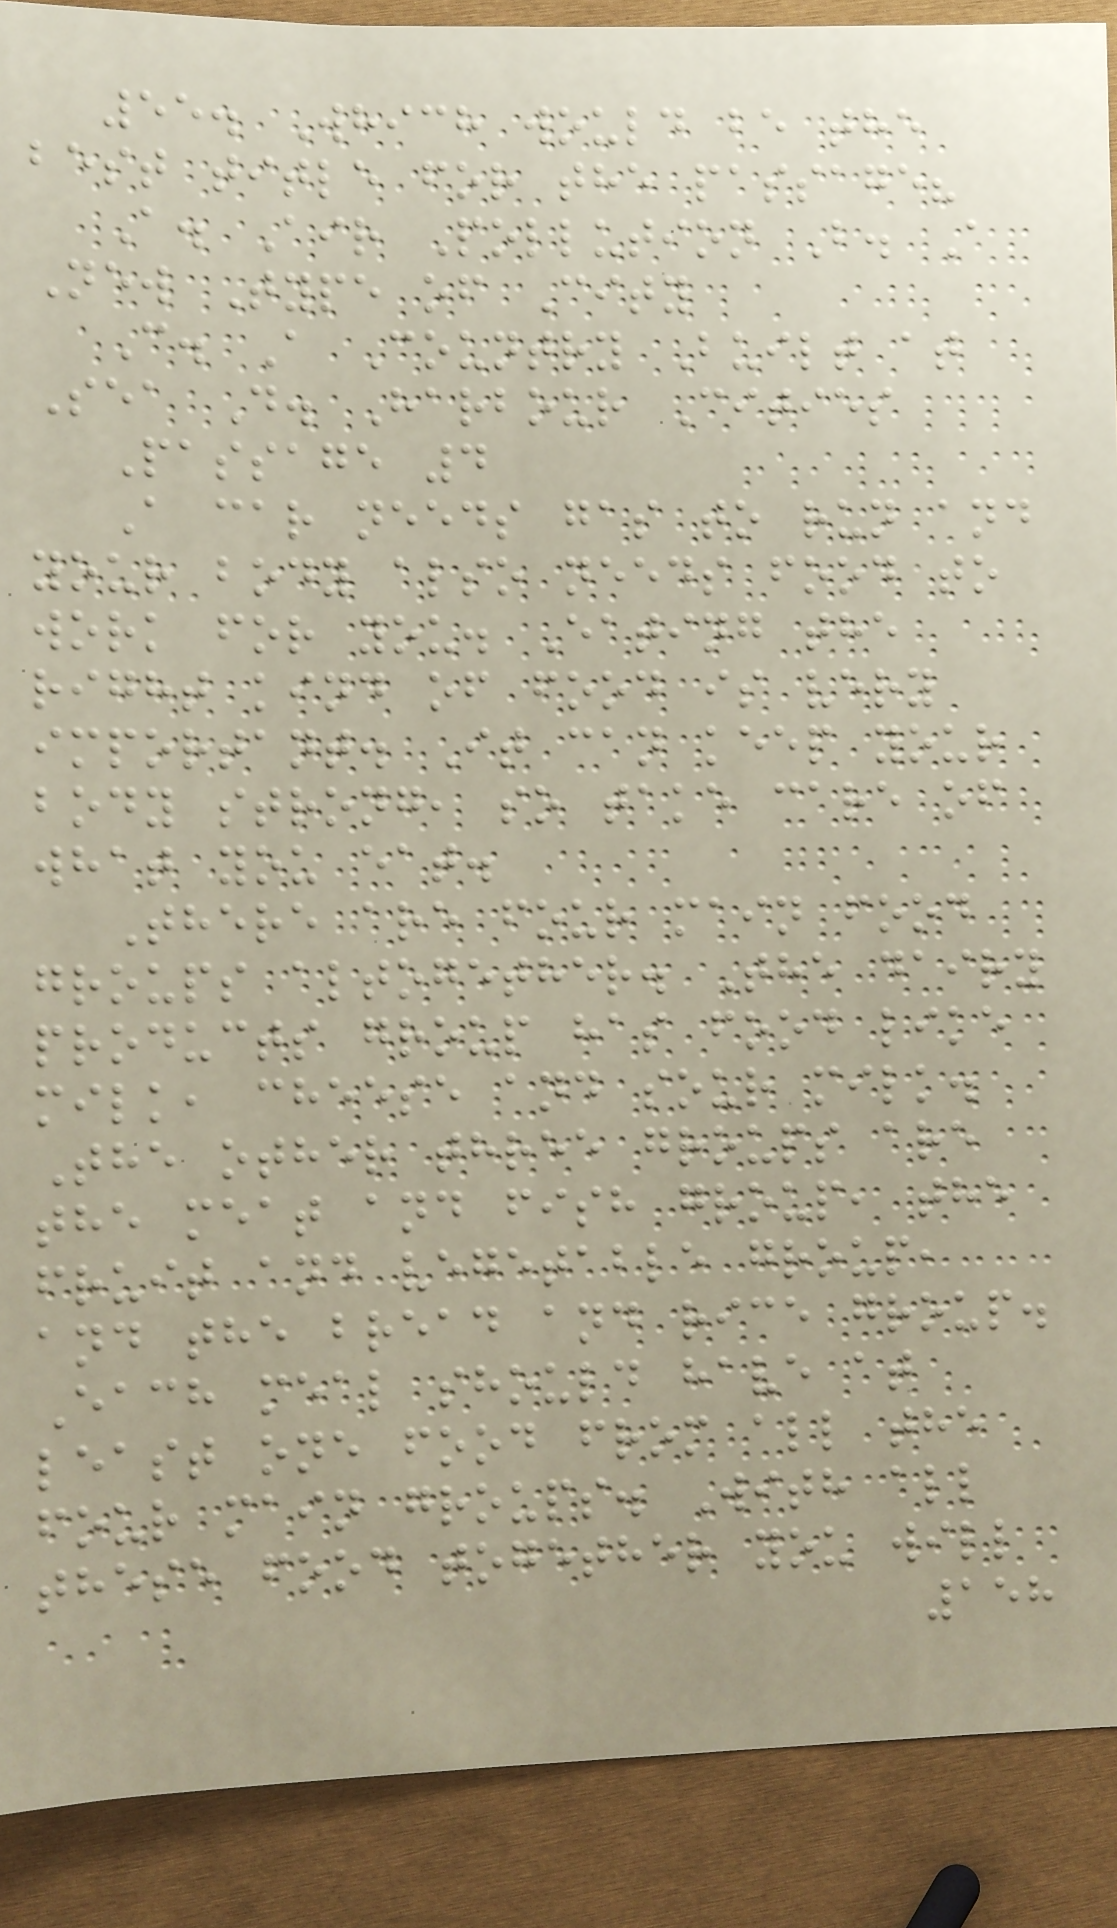55. Which would be the
best title for the passage?
A. Air Pollution B. A
New Type of City
C. A Country Built at
Sea D. Harbour Cities
Passage 4
A car needs gas to run and
your body also needs food to
work for you. Eating the
right kind of food is very
important. It can keep your
body strong, so take care of
what you eat.
There are four main food
groups altogether. The dairy
products group has food like
milk, cheese and sour milk.
The other three groups are
the meat and fish group, the
fruit and vegetable group,
and the bread and rice group.
Each meal should have at
least one food from all the
four main groups. With all
these food together you will
158
